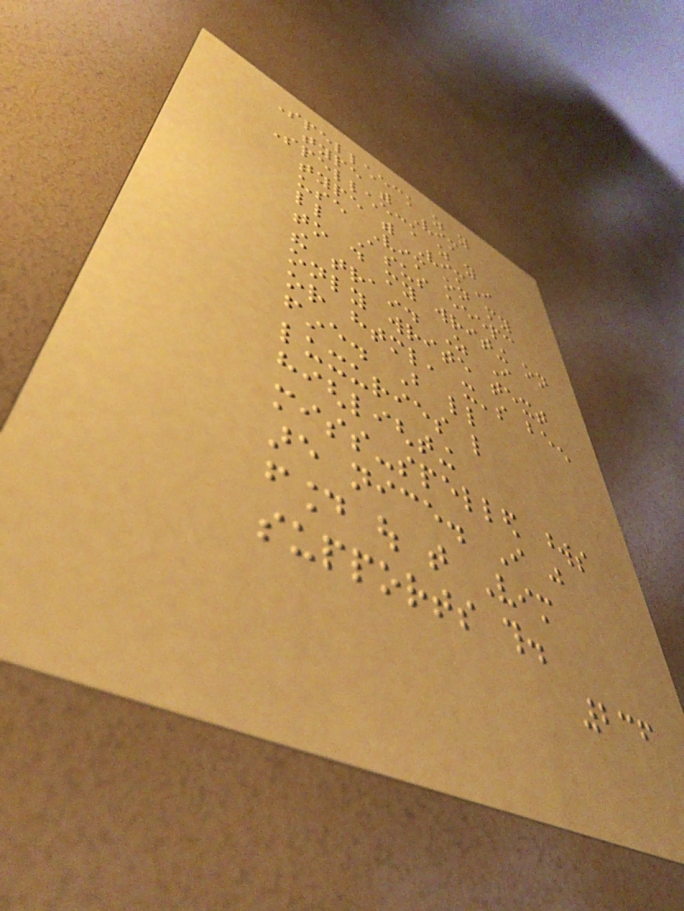Spellcheck as you
type with Vim
Spellcheck as you
type with VimI
use Vim on my
little Asus eeepc
to do my writing on
the train. As I
only write text
or html, it's been
fine. But little
luxuries like
highlighting
miss-spelled words
are nice. I just
found out that Vim
supports this.
236
